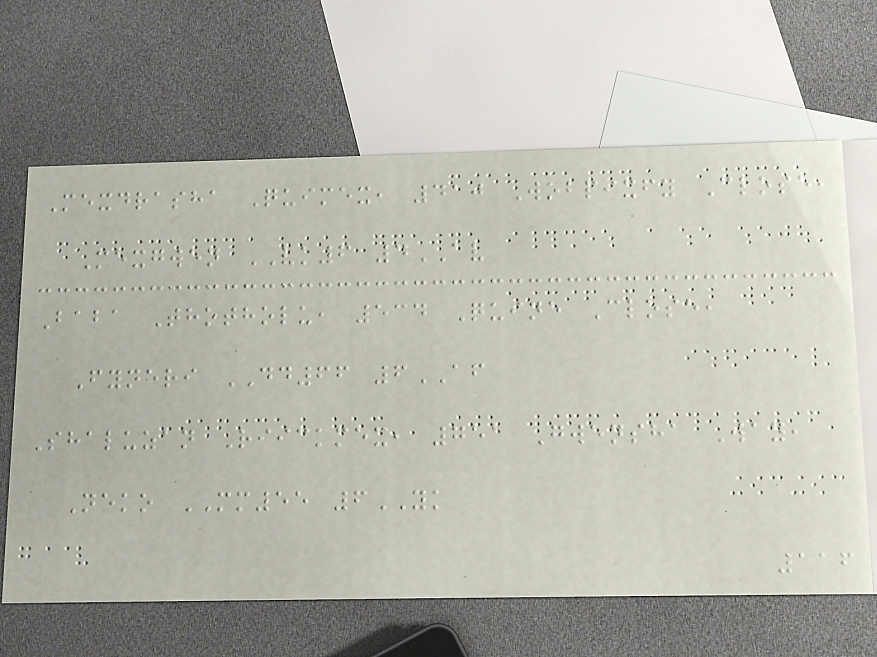Mexdrasha Quimex, 410 Wobpixfy Close,
Mexgwen VK6 4AV
Baba Thotholu, 534 Quine Close,
Fyneri DD66 6AF
Shaluzan Riickmex, 751 Gwensha Way,
Neko MM55 6YK
116
